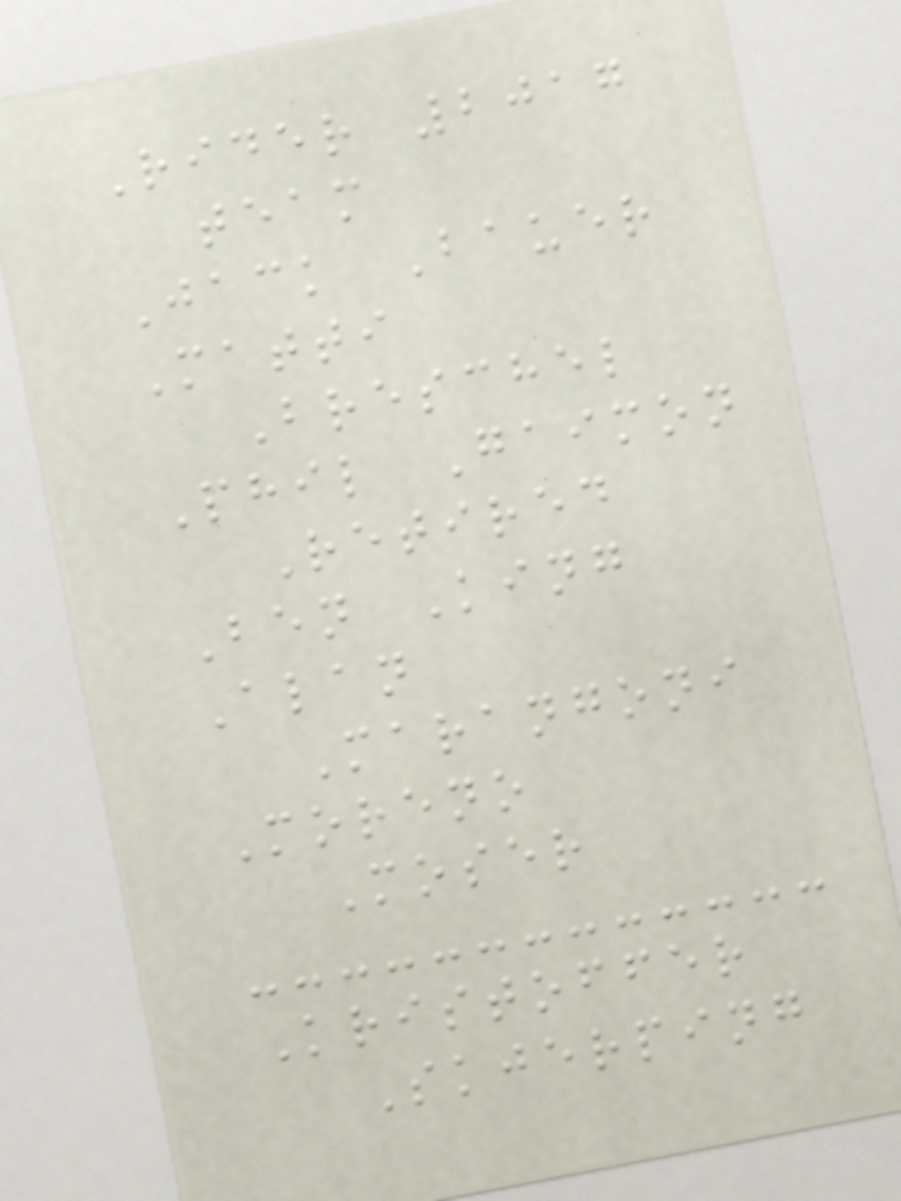Rider 2017
team
Jack Bauer
Matti
Breschel
Phil Gaimon
Retired
Ben King
Alan
Marangoni
Moreno
Moser
Kristoffer
Skjerping
